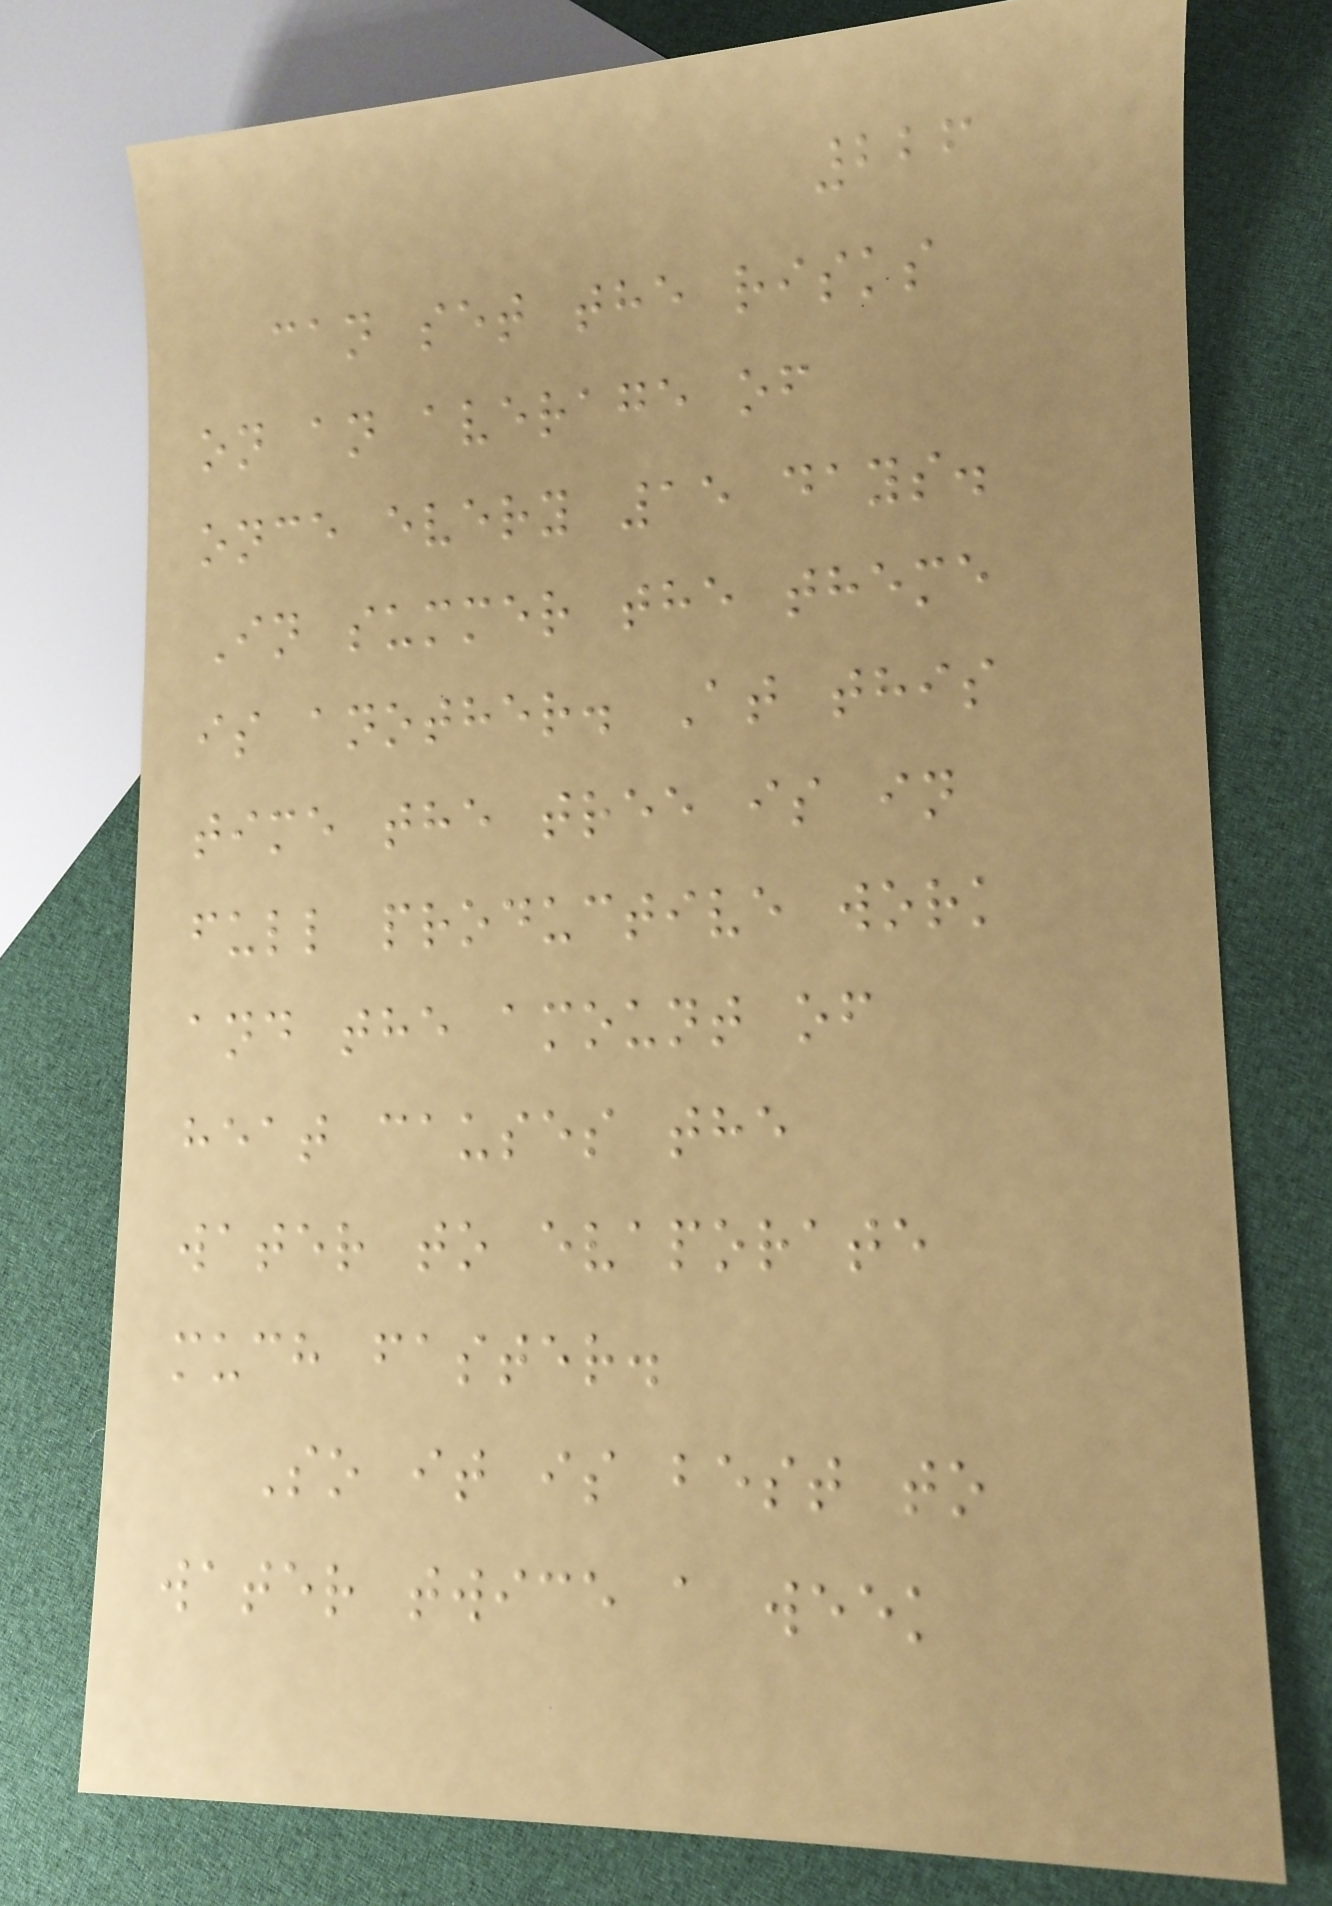226
can set the risks
on an average of
once every 15 days.
In summer the theme
is another. At this
time the tree is in
full productive work
and the amount of
heat causes the
water to evaporate
much faster.
So it is best to
water twice a week
